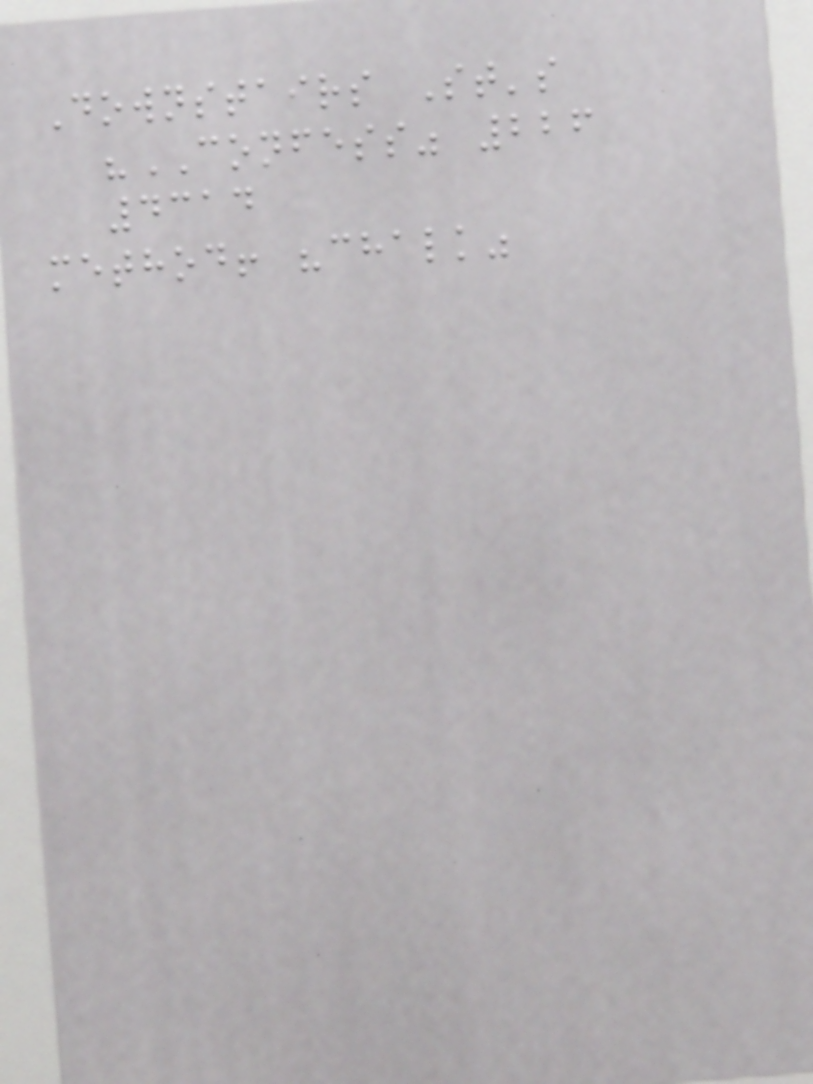Downstairs St's
"CONFESS" 226
4314
method! "chalk"
